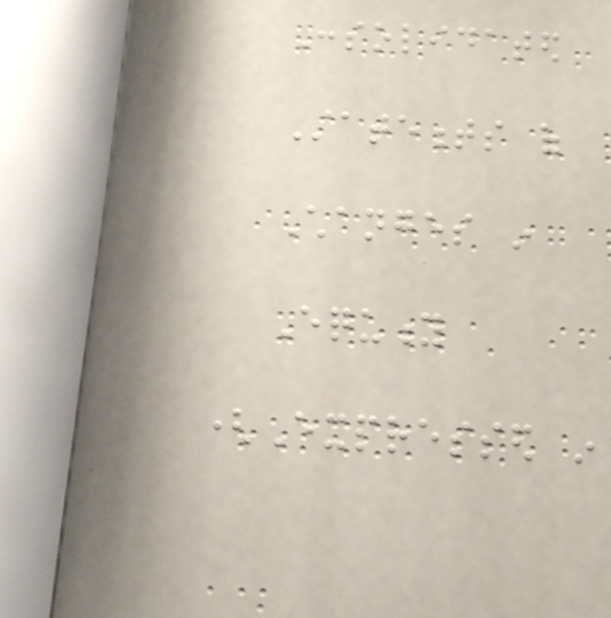Consolidated
Statements of
Changes in
Equity
(Expressed in
